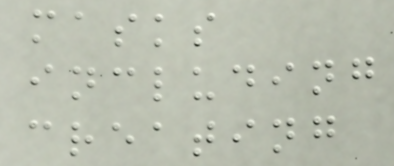masks
including
creating
